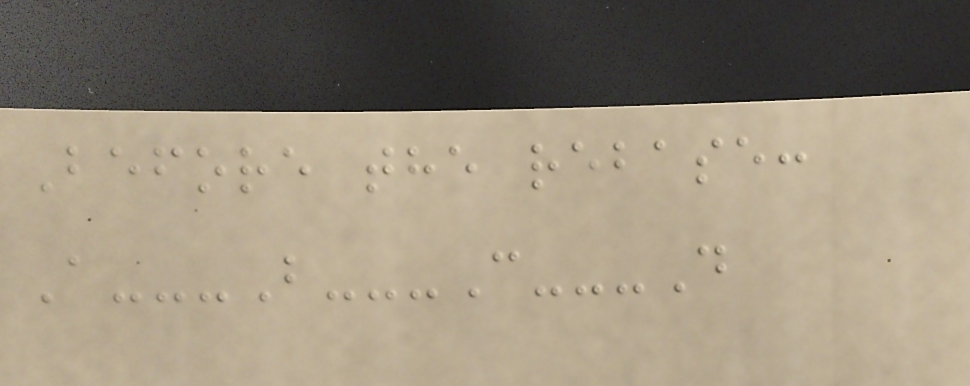Before the rebase:
A---B---C---D
